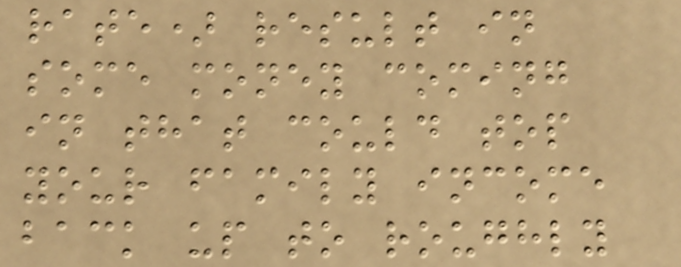rate) result in
some money coming
in that could top
your family income
back up to roughly
